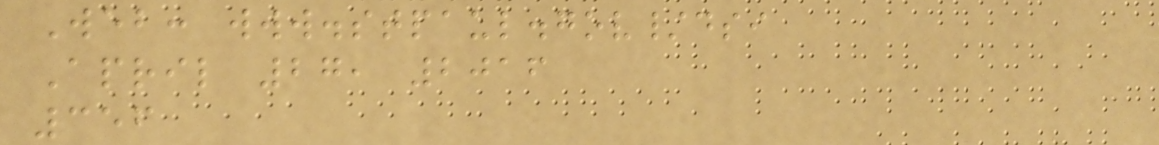Web: www.stpaul.gov/dsi
April 27, 2016
356
